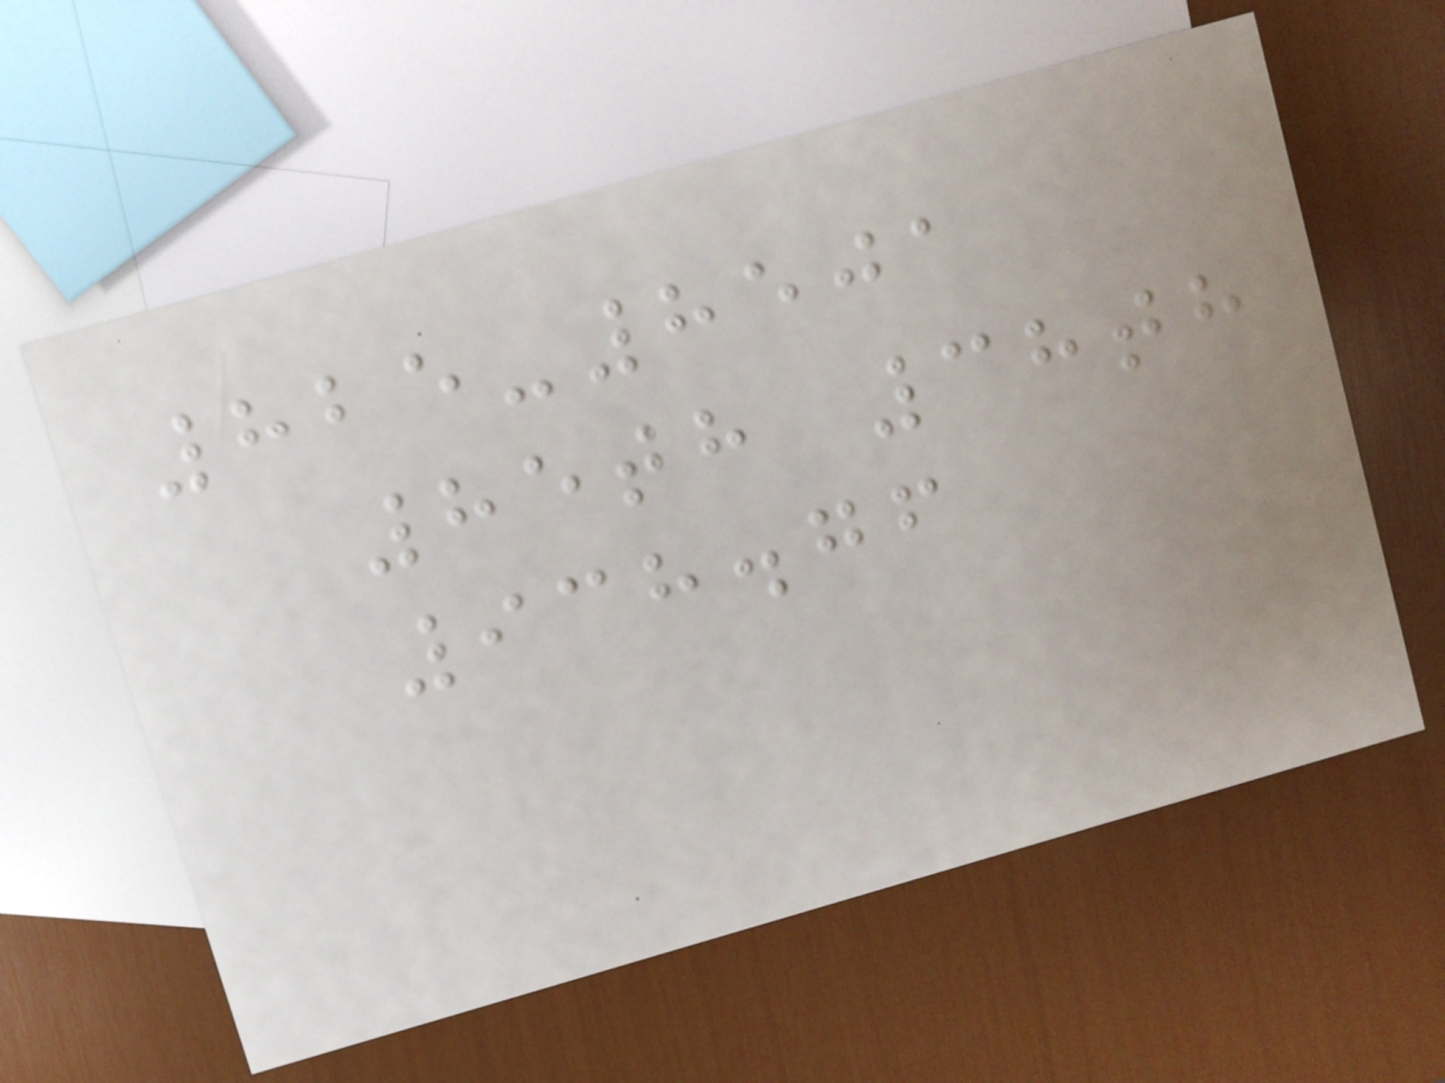825-8501
85th 38th
938.76
